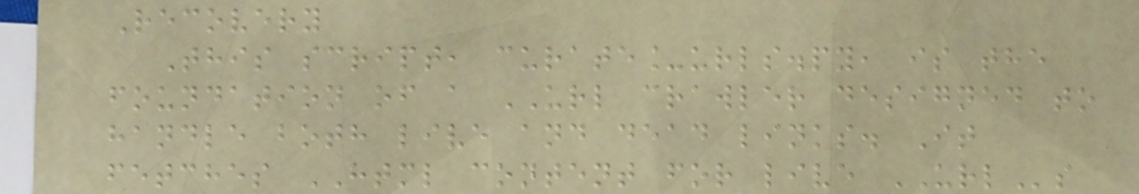Recovery
This script, curate_urls.py, is the
foundation of a URL crawler designed to
handle both live and dead links. It
fetches HTML content for live URLs
